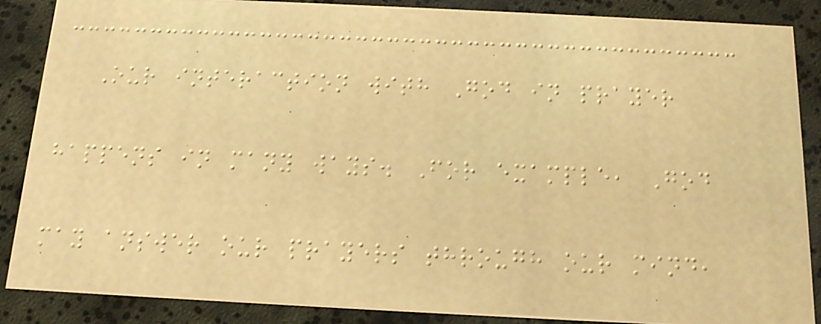Our interaction with God in prayer
happens in many ways. For example, God
may answer our prayers through our mind,
